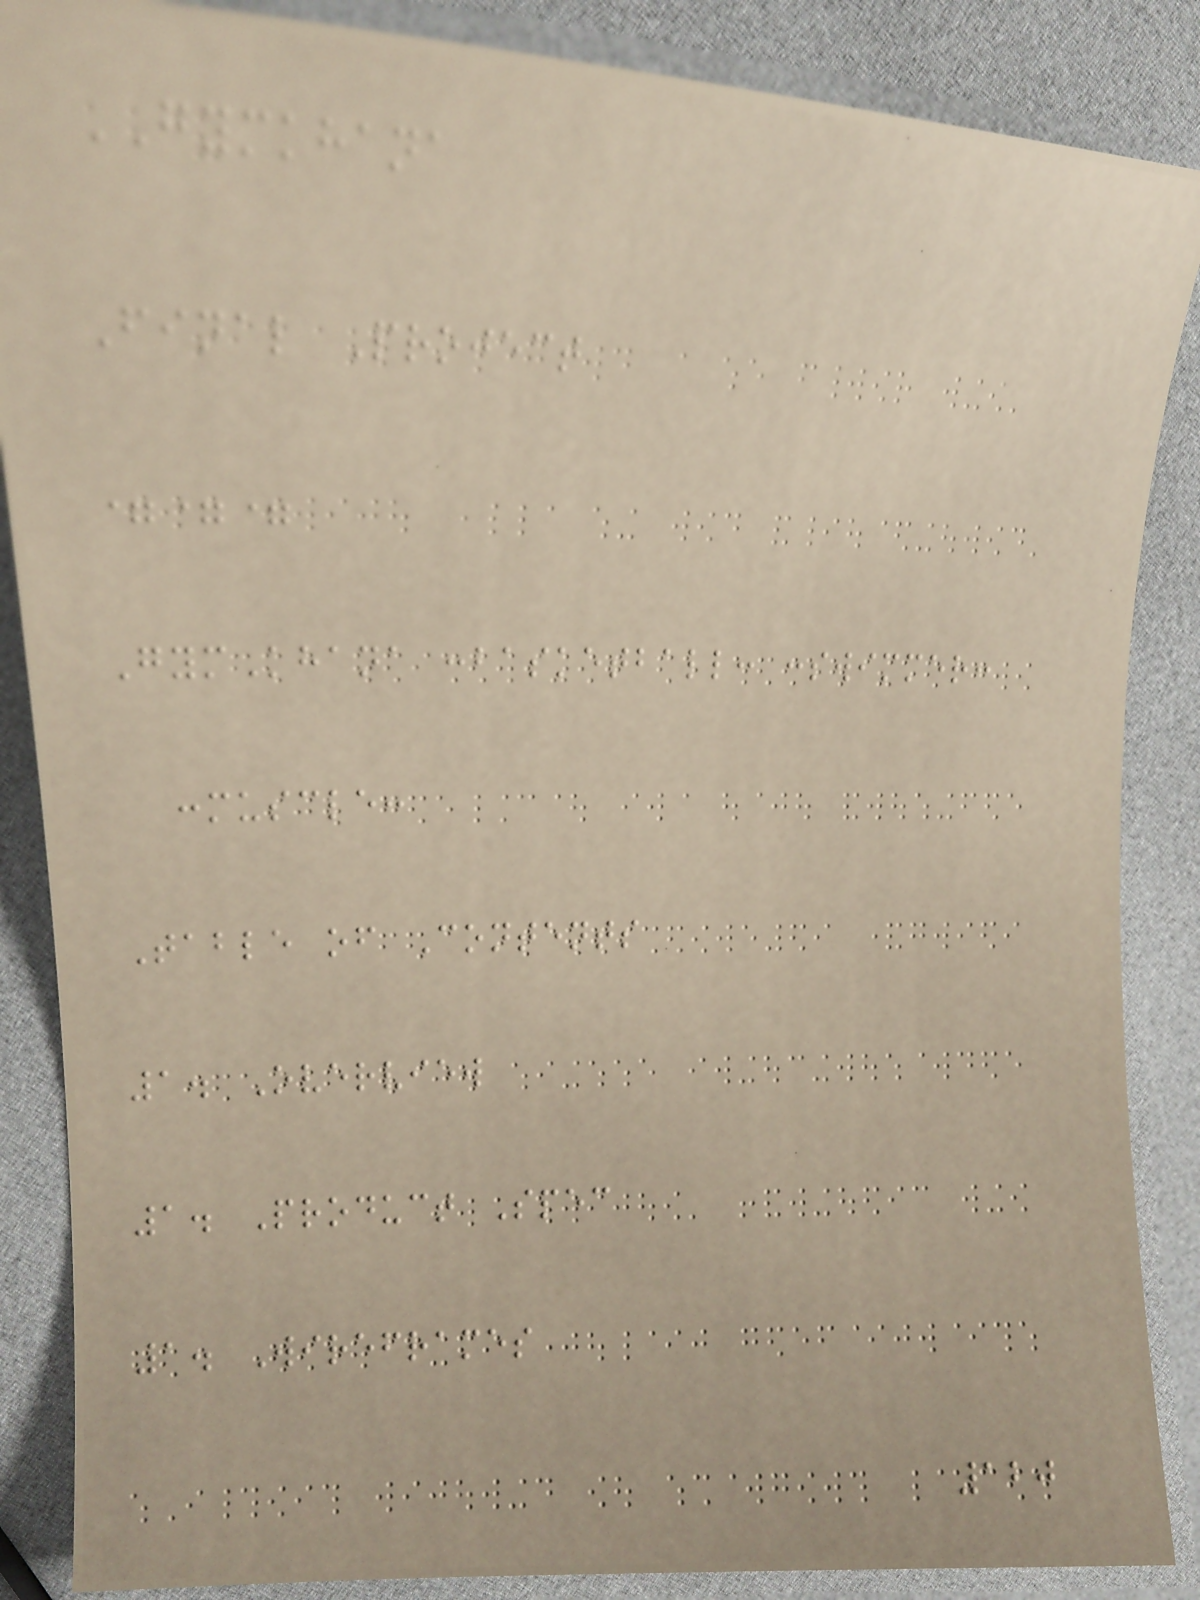GYMKHANA
Final Project
===
GymKhana :basketball: :swimmer:
:muscle:
Table of Contents
1. Overview
1. Product Spec
1. Wireframes
120
